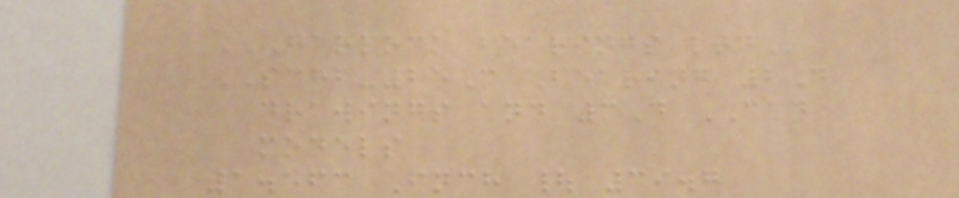GARLOCK BEARINGS LTD
SCHB-25C Bearing 2D
drawings and 3D CAD
models
1.563 Inch | 39.7
